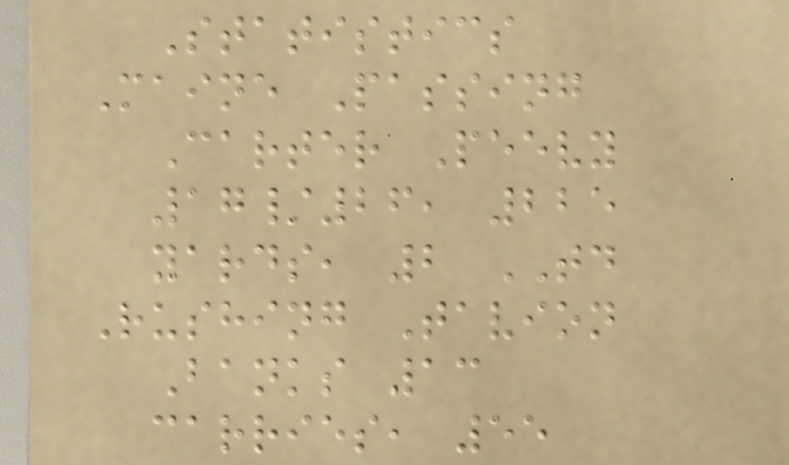Statistics
Maine Passing
Carter Peevy
17/26, 225
yards, 2 TD
Rushing Tavion
Banks 13
carries, 55
